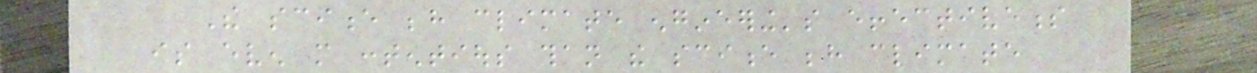The science behind climate engineering's effectiveness
is even more contentious than the science behind climate
